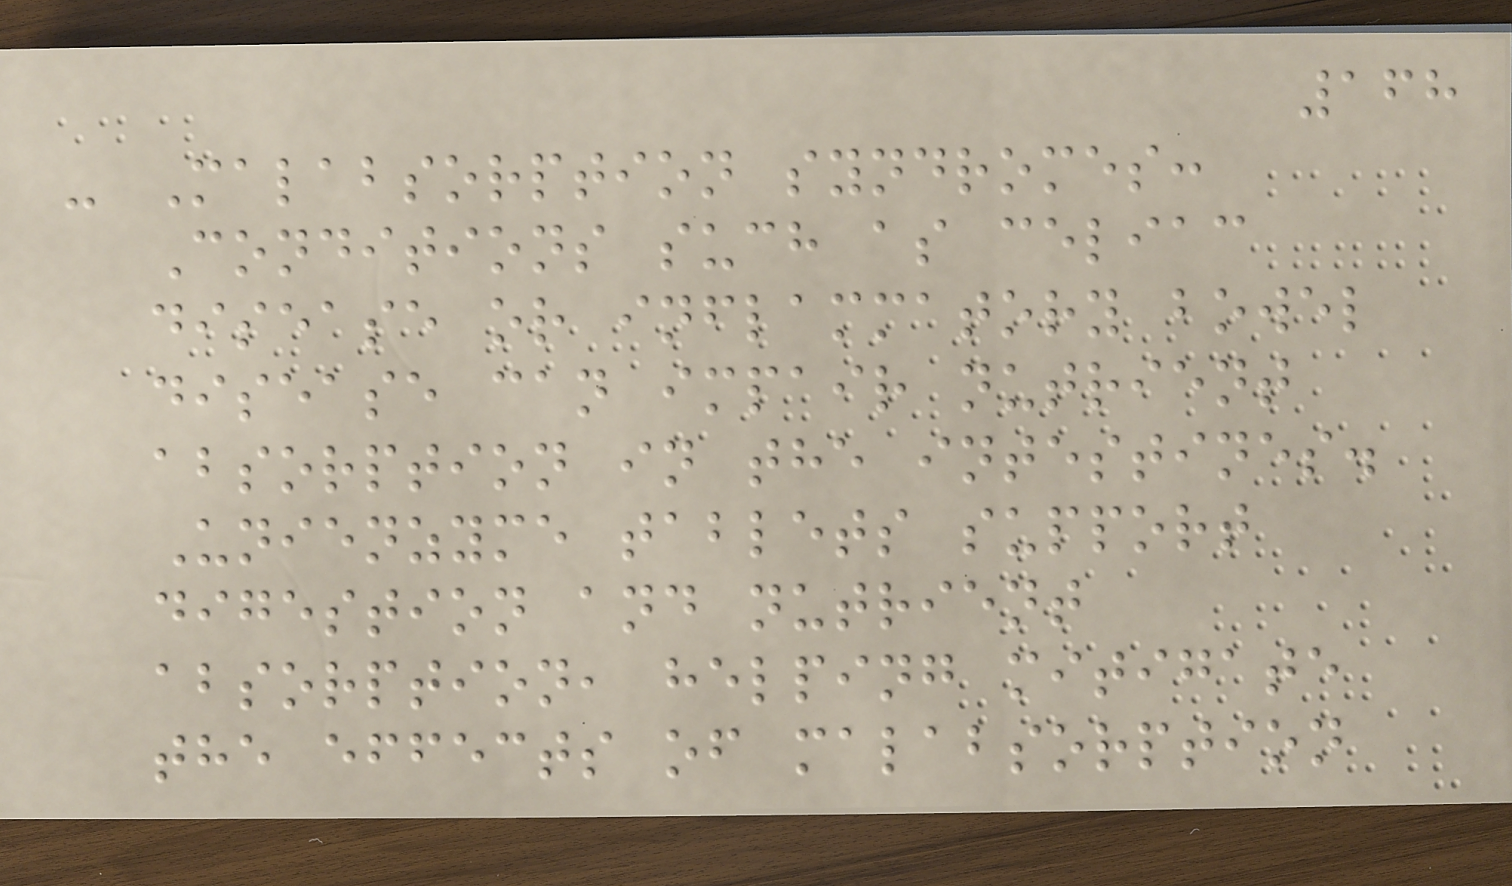168
- Malabsorption syndromes:
Conditions such as celiac
disease or inflammatory bowel
disease can impair nutrient
absorption in the intestines.
Unienzyme tablets support
digestion and nutrient
absorption, helping mitigate
the effects of malabsorption
